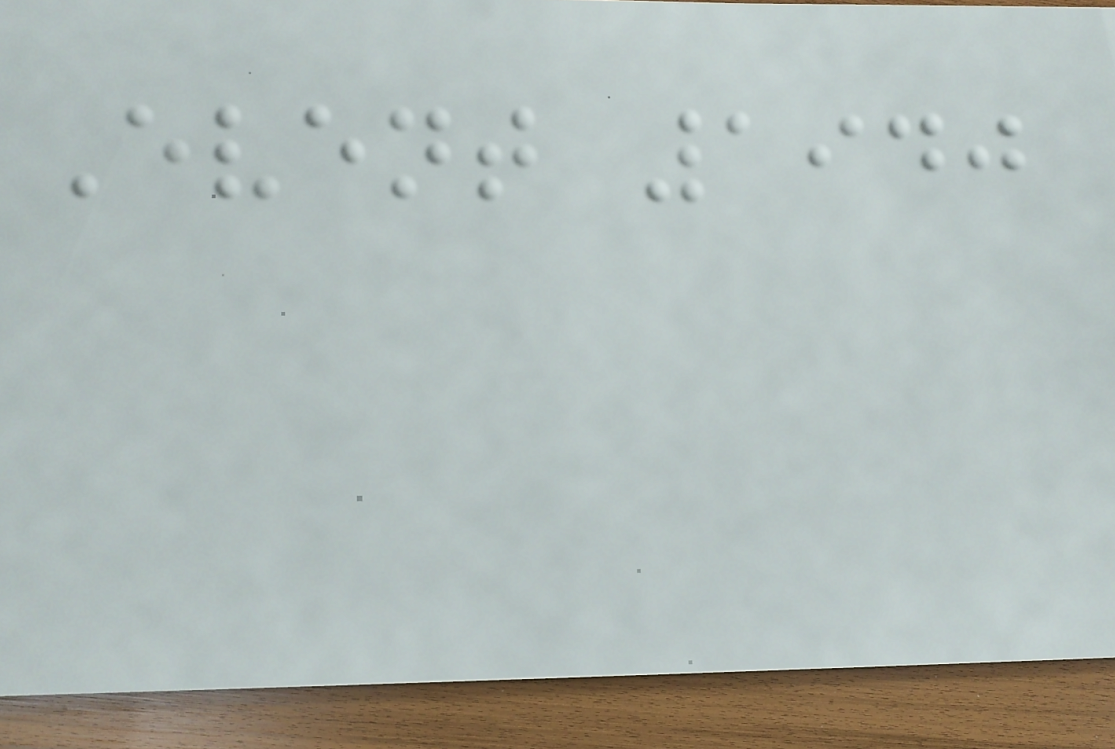Event 1940
